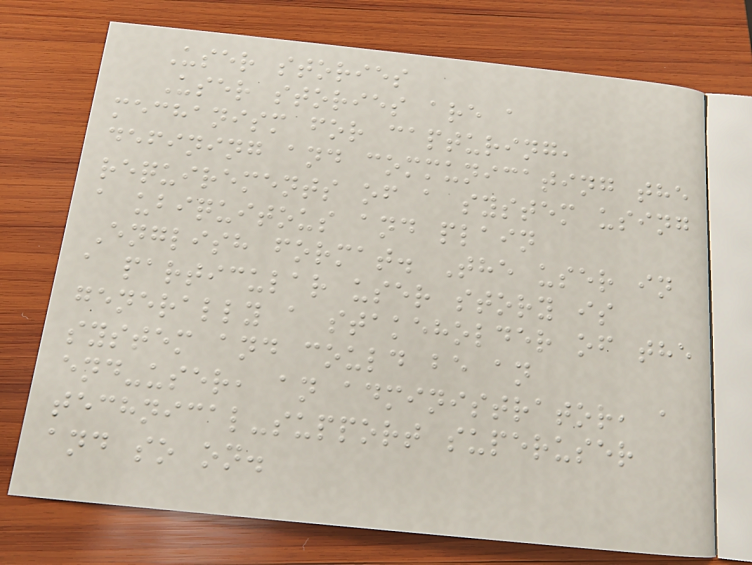User stories
User stories are a
mechanism for capturing,
defining and communicating the
requirements of a system using
a ubiquitous and plain
English format. The user in
a particular user story is
generally a stakeholder of the
system and could be an
end-user, an administrator, a
technical-support superuser
and so on.
